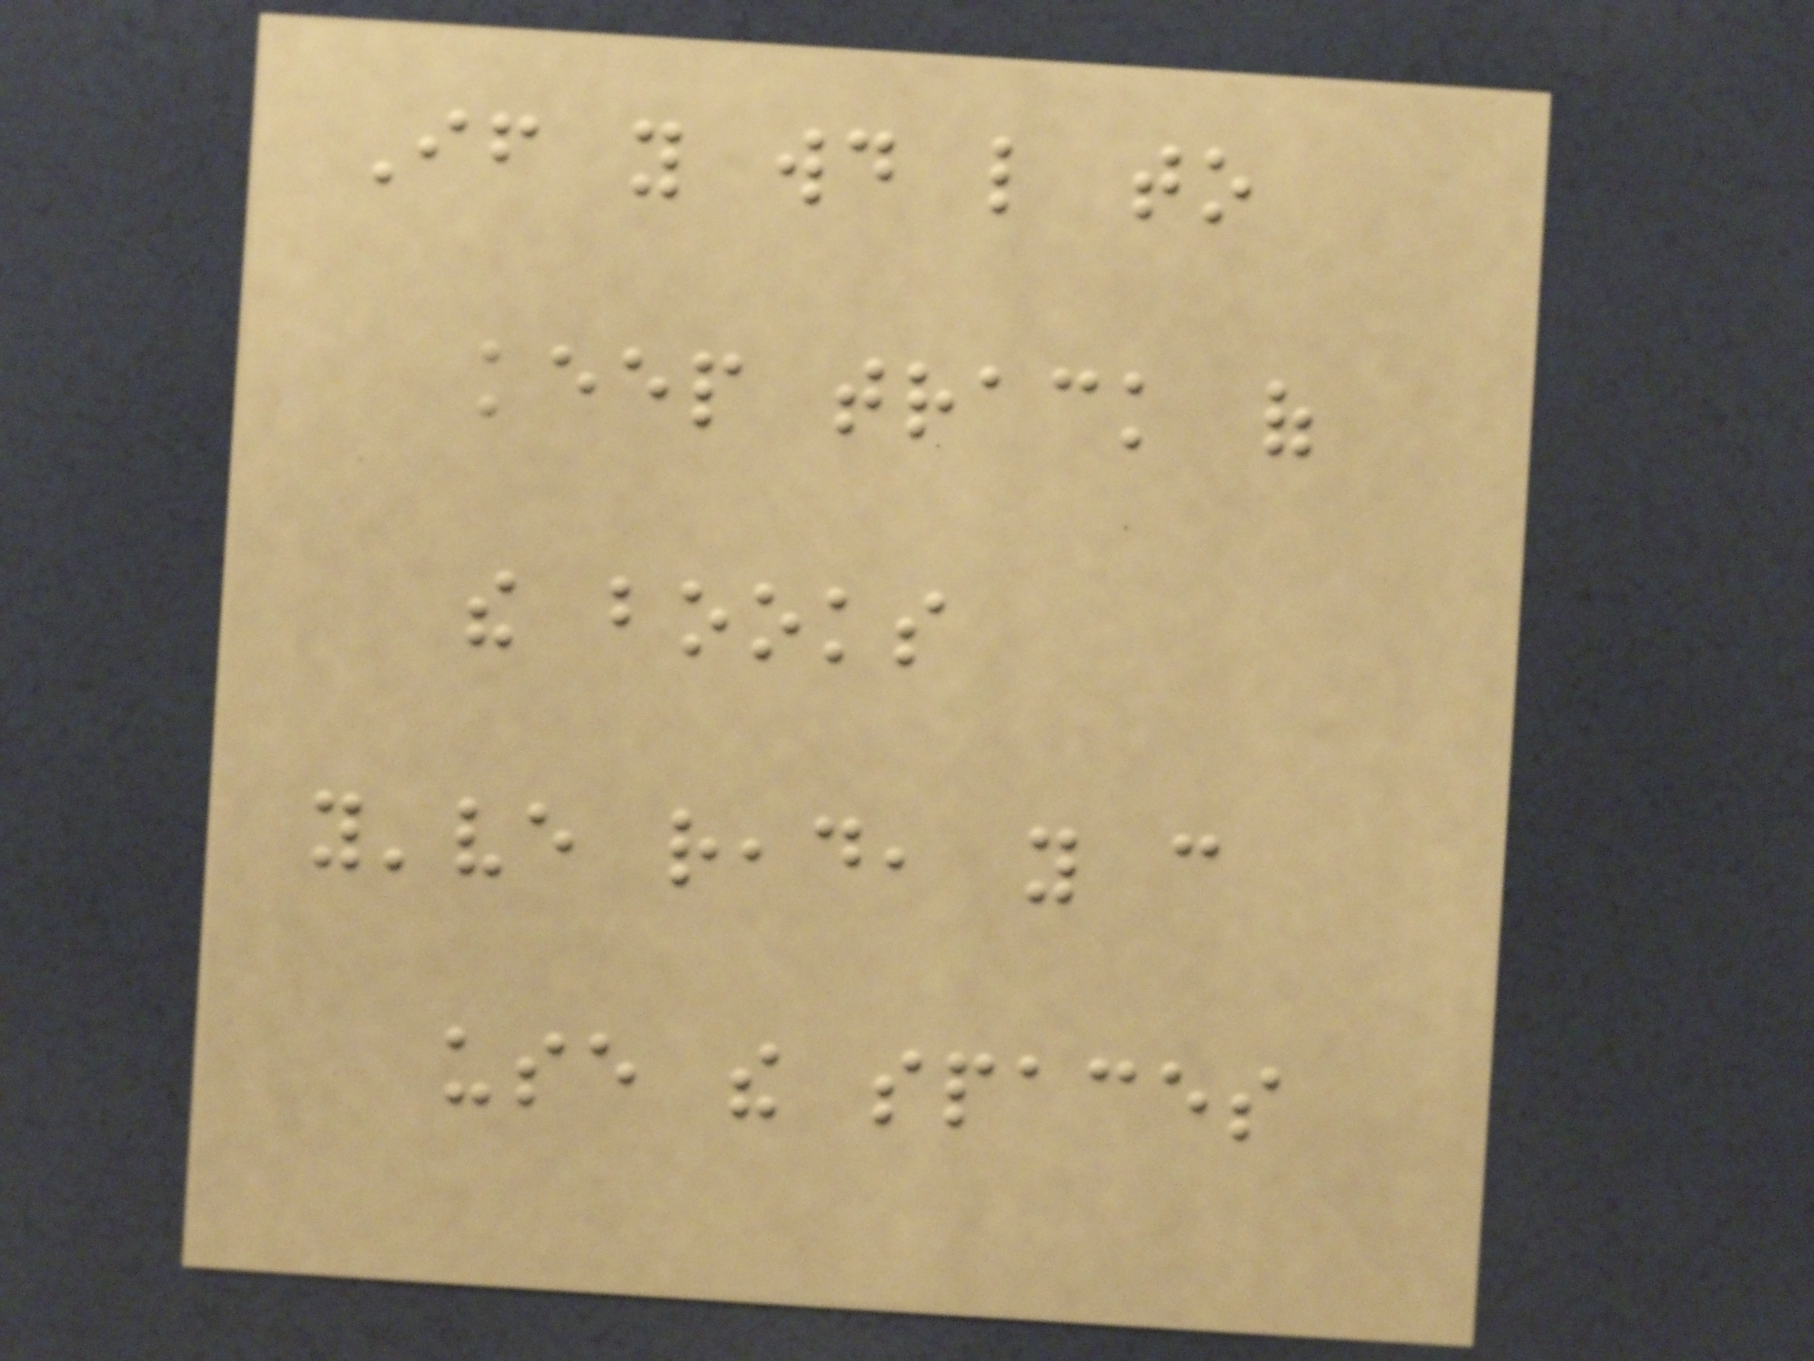If you would like to
keep track of
the books
you've read, you can
use the spaces
